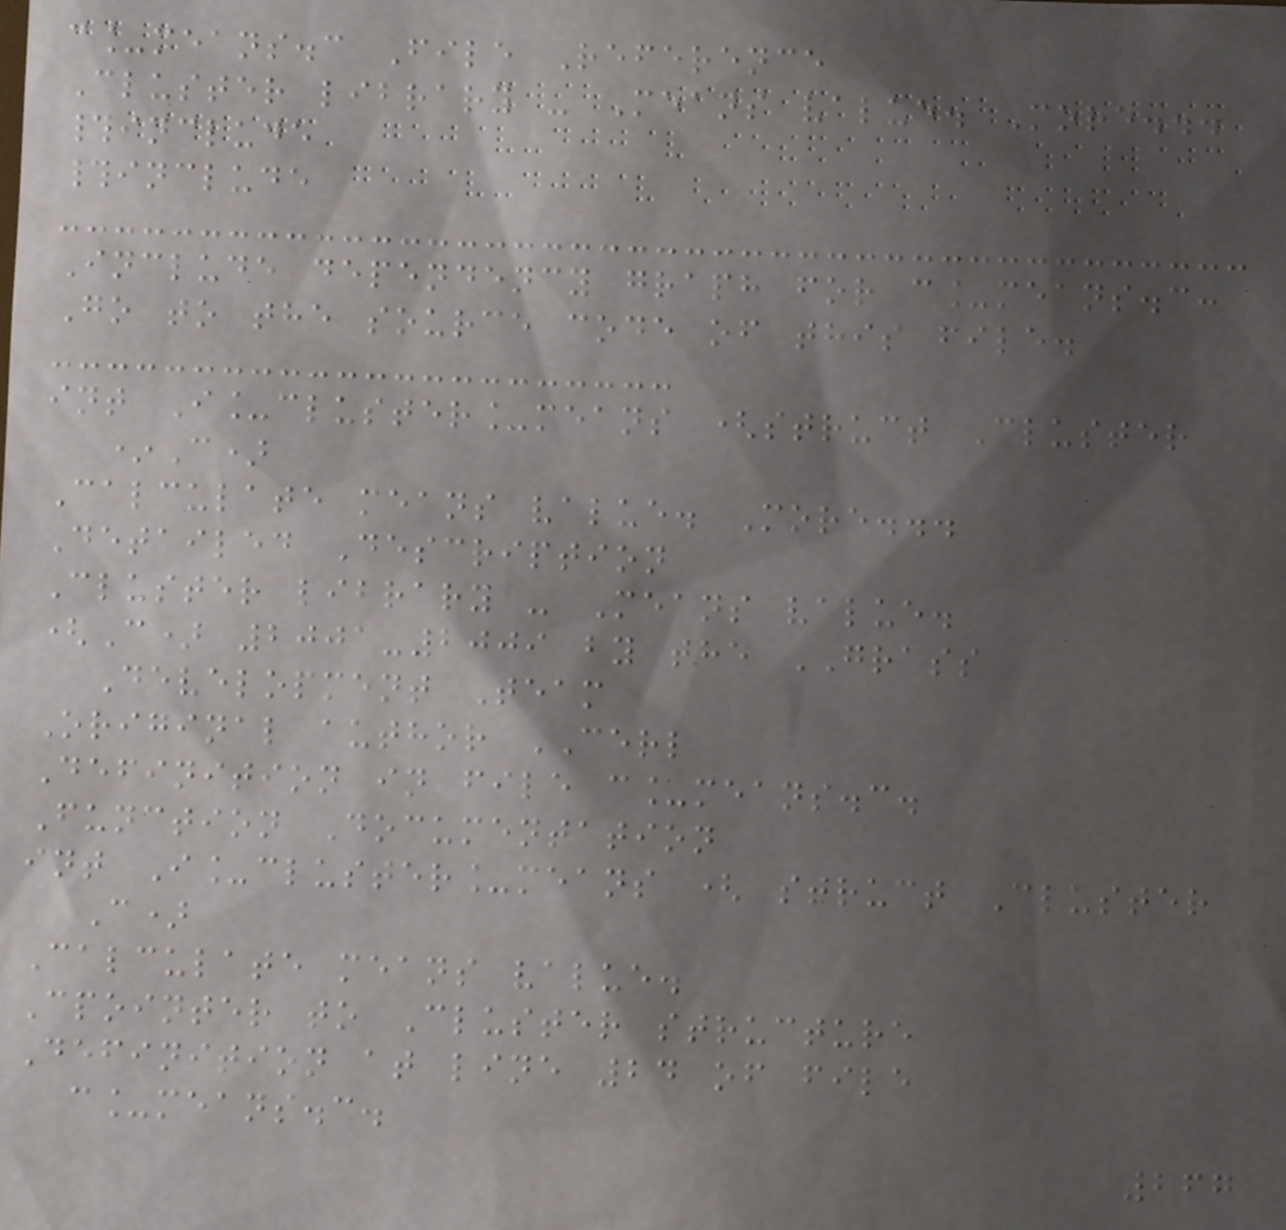c_means.c File Reference
Cluster library - Means value. More...
#include
#include
Include dependency graph for c_means.c:
Go to the source code of this file.
int I_cluster_means (struct Cluster
*C)
Calculate means value. More...
Detailed Description
Cluster library - Means value.
(C) 2001-2009 by the GRASS
Development Team
Original author CERL
Definition in file c_means.c.
Function Documentation
int I_cluster_means ( struct Cluster
C)
Calculate means value.
Cpointer to Cluster structure
Definition at line 24 of file
c_means.c.
267
